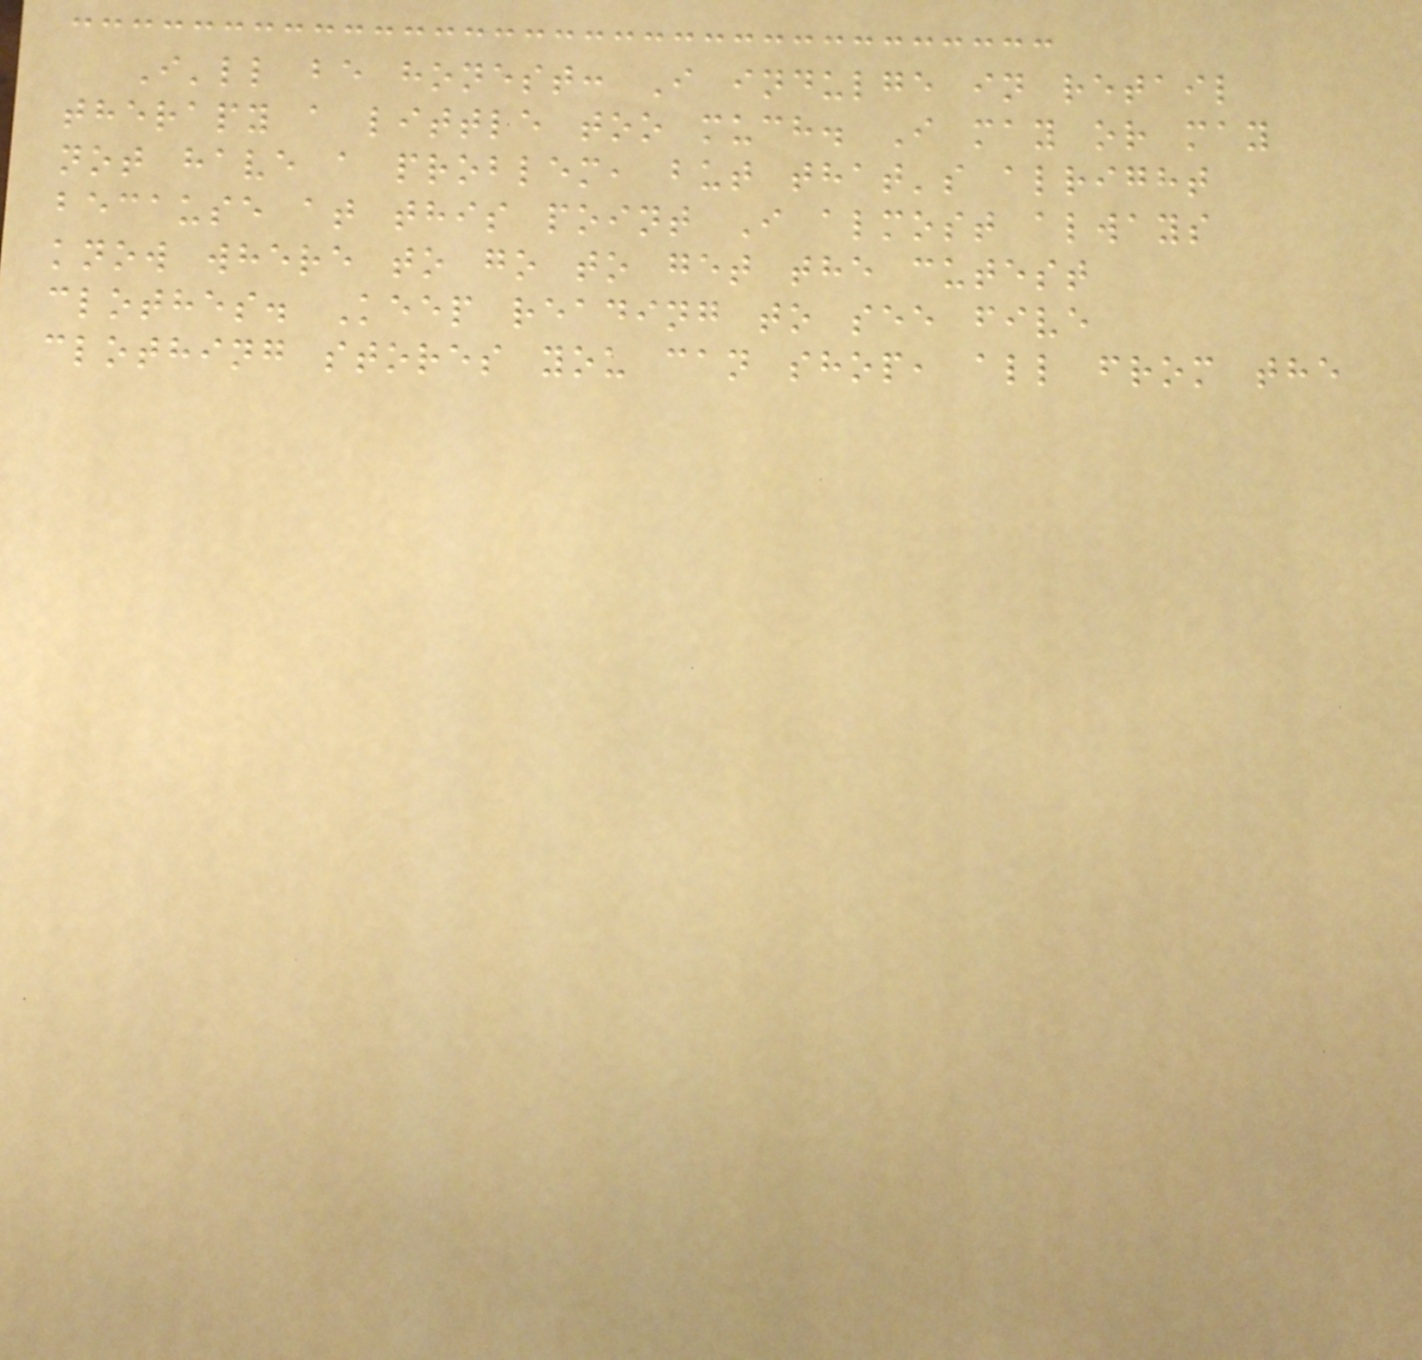I'll be honest: I indulge in retail
therapy a little too much. I may or may
not have a problem, but that's alright
because at this point I almost always
know where to go to get the cutest
clothes. Keep reading to see five
clothing stores you can shop, all from the
